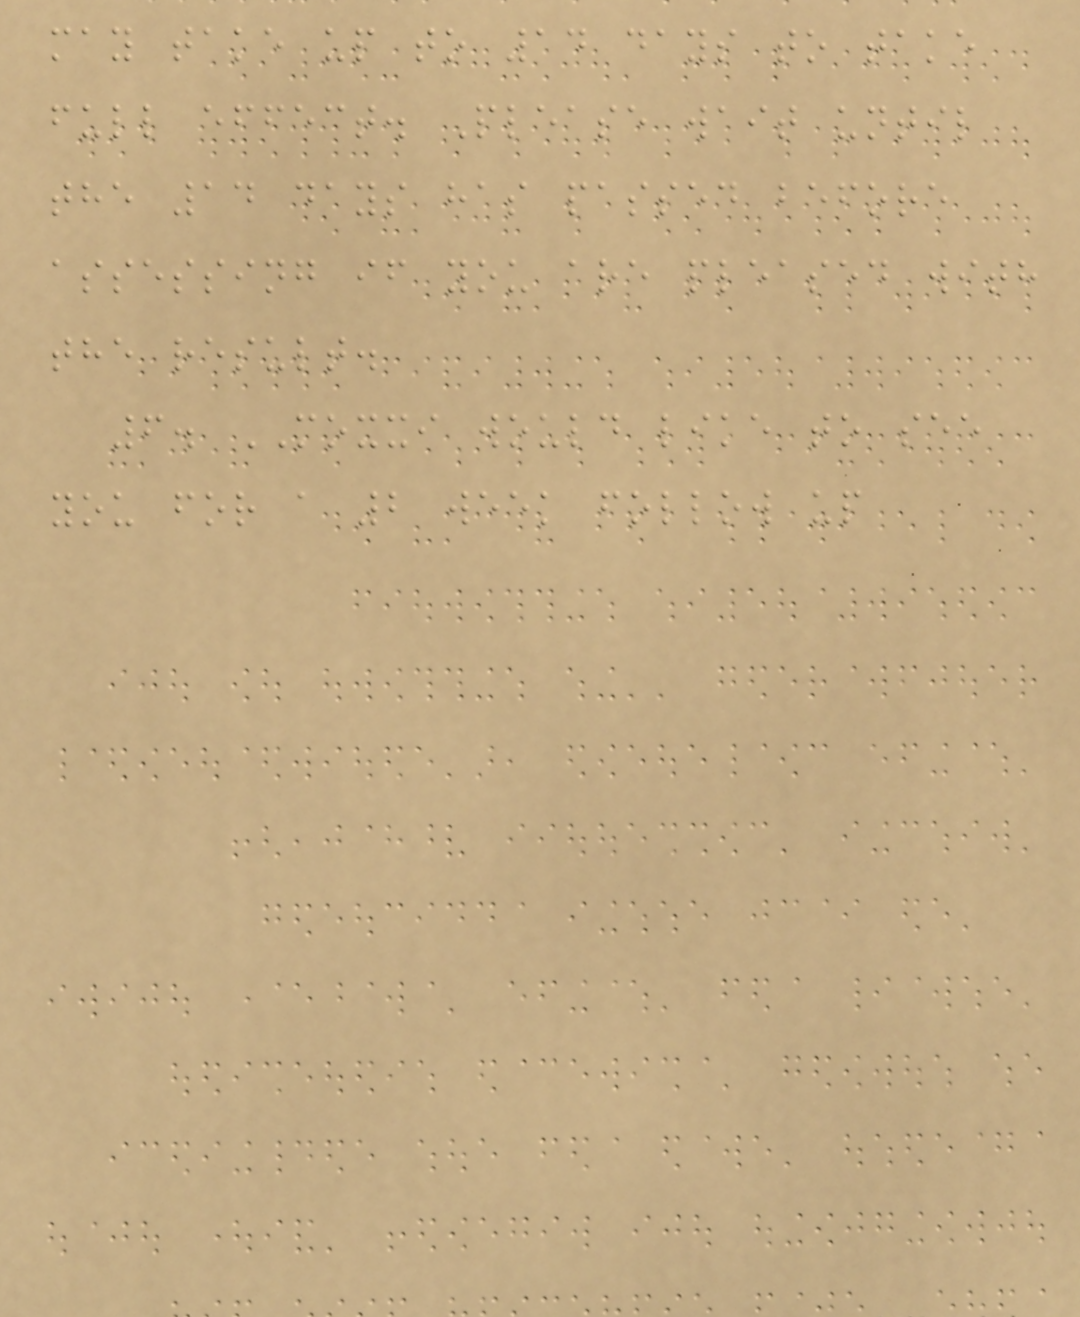may take up to 14 days to take
full effect. Please wait until
the 14 days has passed before
assessing if you are pleased with
the result.
6. MOXXI would like to see
you for a 2 week follow up
